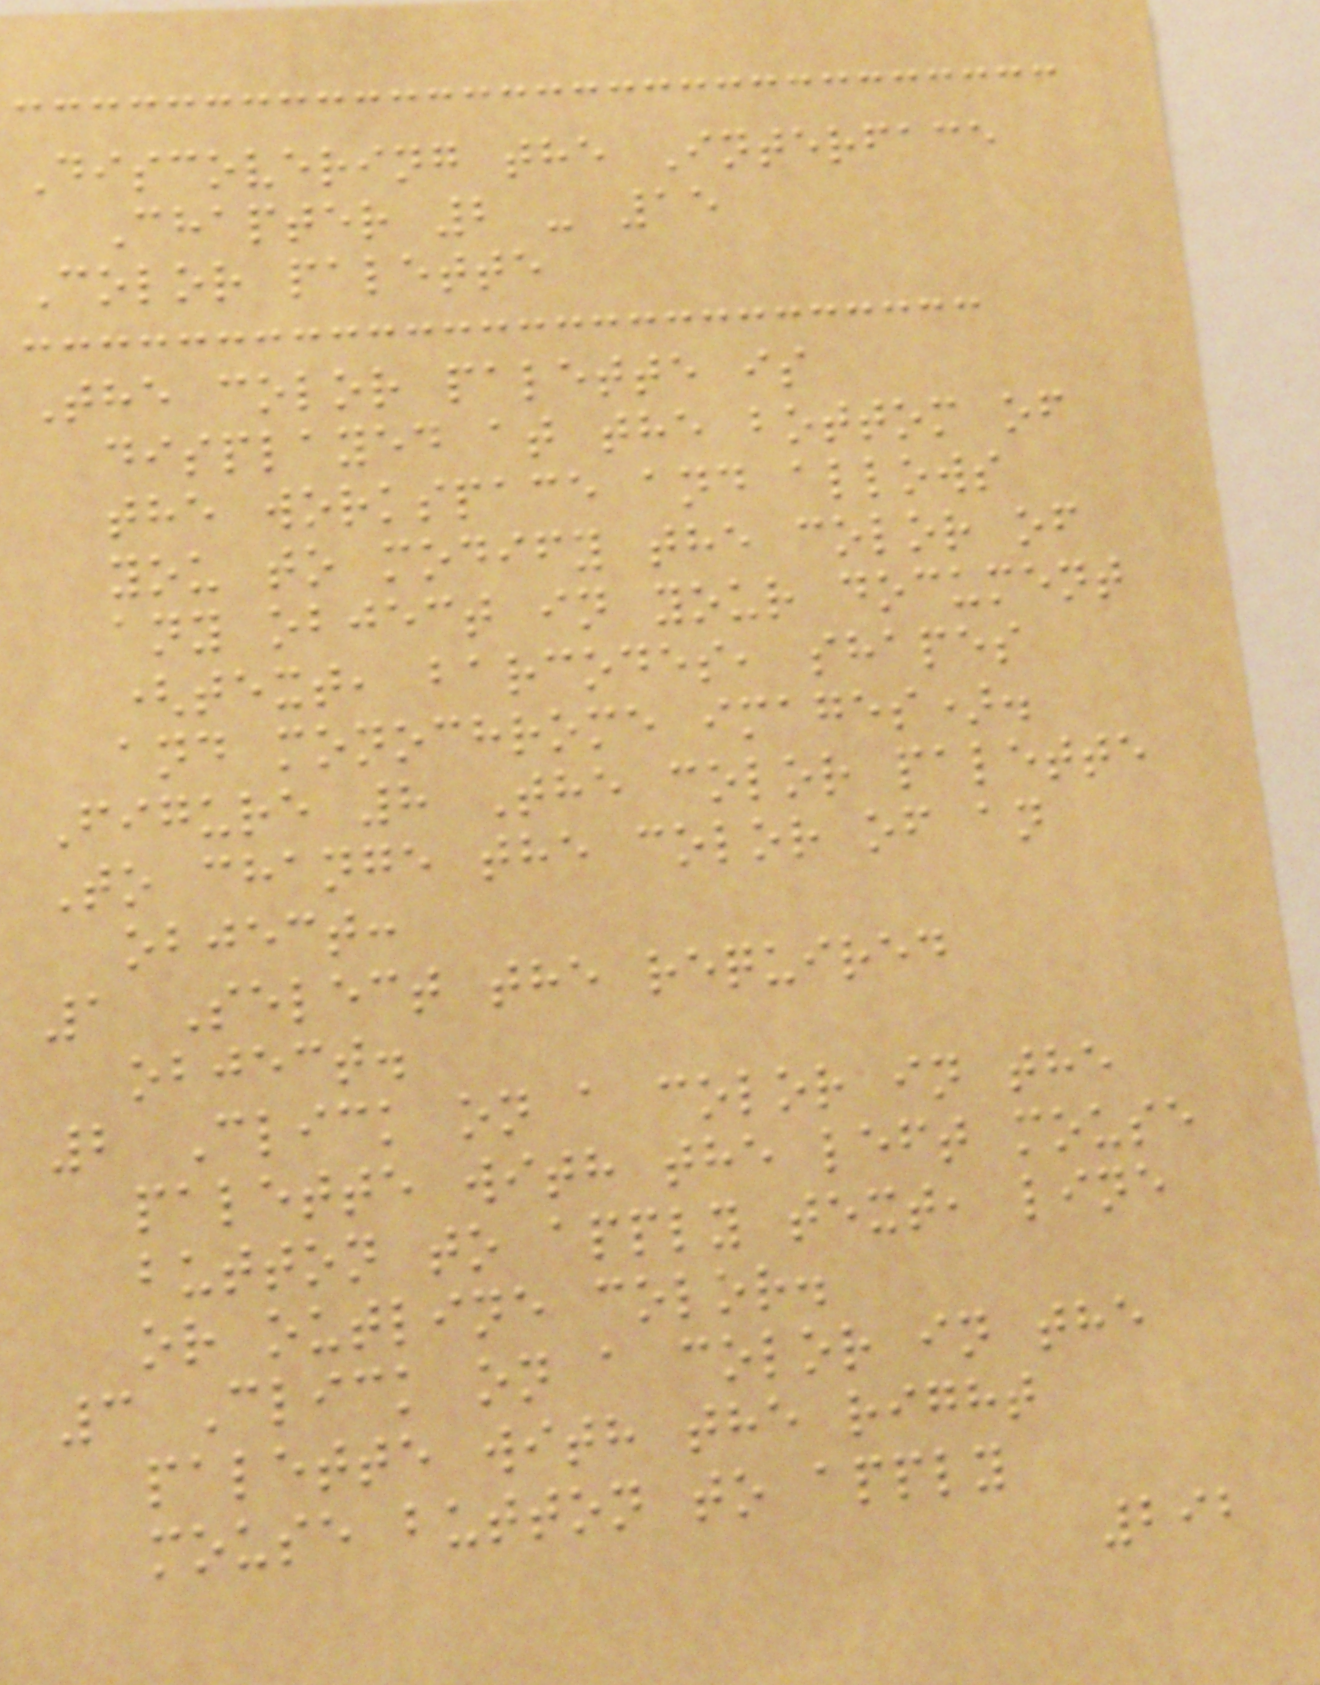Discovering the Interface
Chapter 2 - 15
Color palette
The color palette is
displayed at the bottom of
the workspace and allows
you to modify the color of
any object in your document
(text, barcodes, shapes
and monochrome images).
Figure 8 The color palette
To change the color of an
object:
1 Select the required
object.
2 Click on a color in the
palette with the left mouse
button to apply text, line
or outline color.
3 Click on a color in the
palette with the right
mouse button to apply
292
